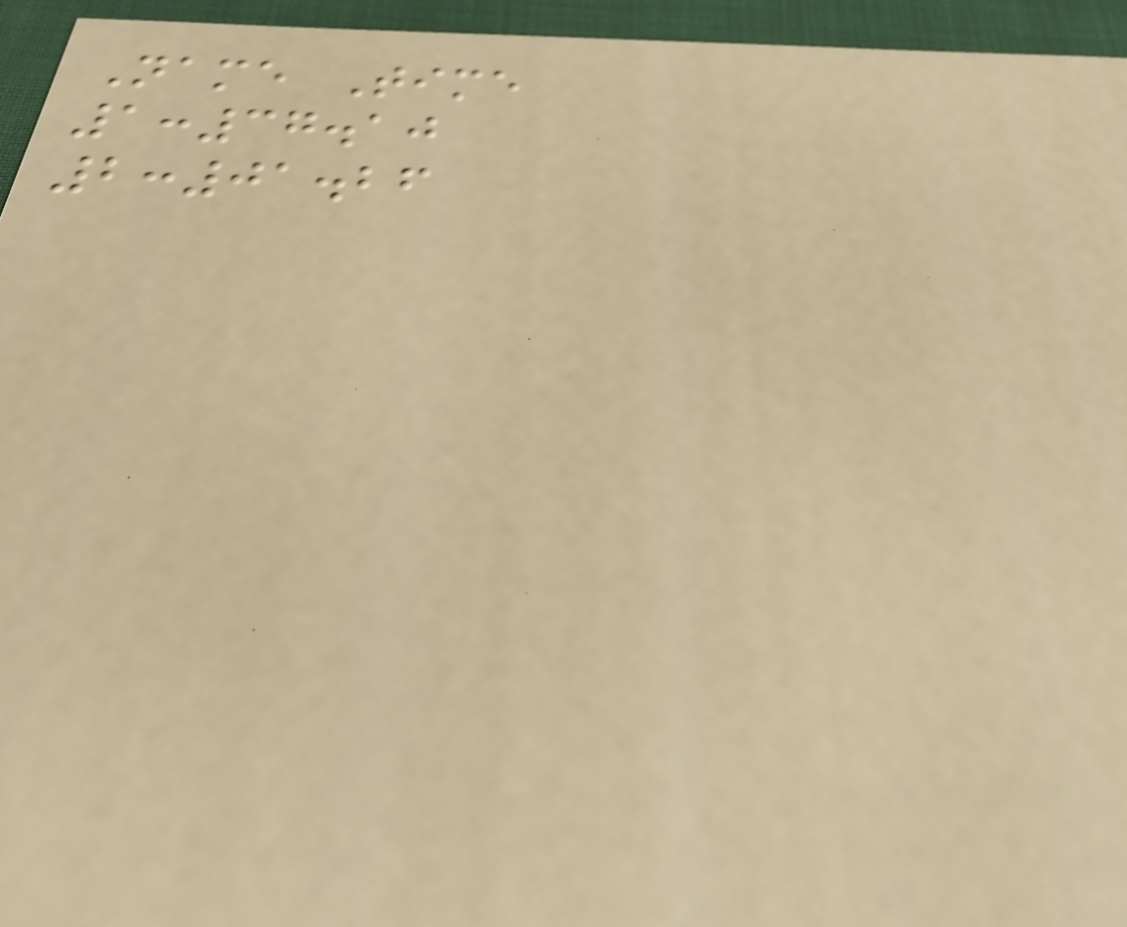Name Time
1:37.10
2:01.26
